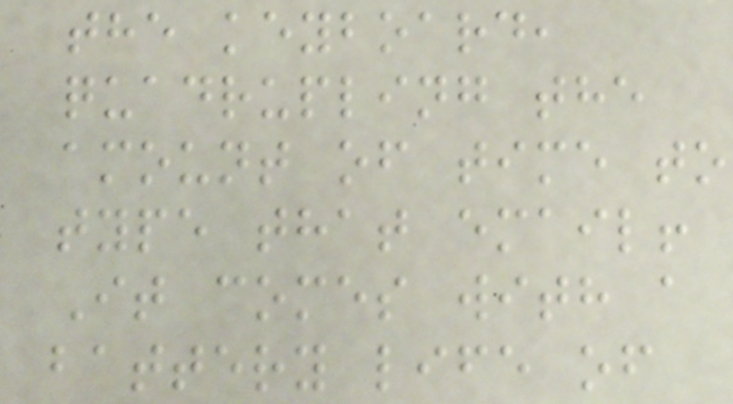the keyboard,
quadrupling the
amount of time to
type that email!
It comes with a
battery life of
